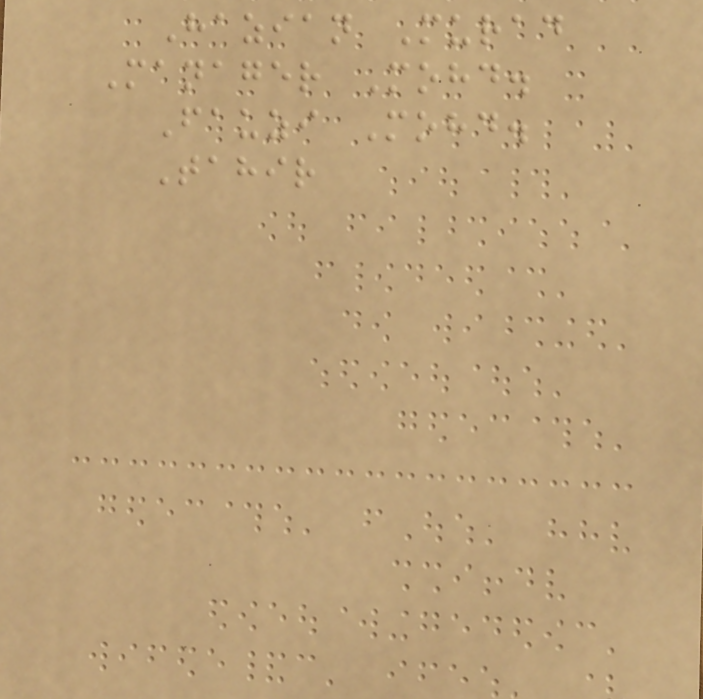Hazian Murad
Manager Mohd.
Fauzi Mohd.
Tahir
